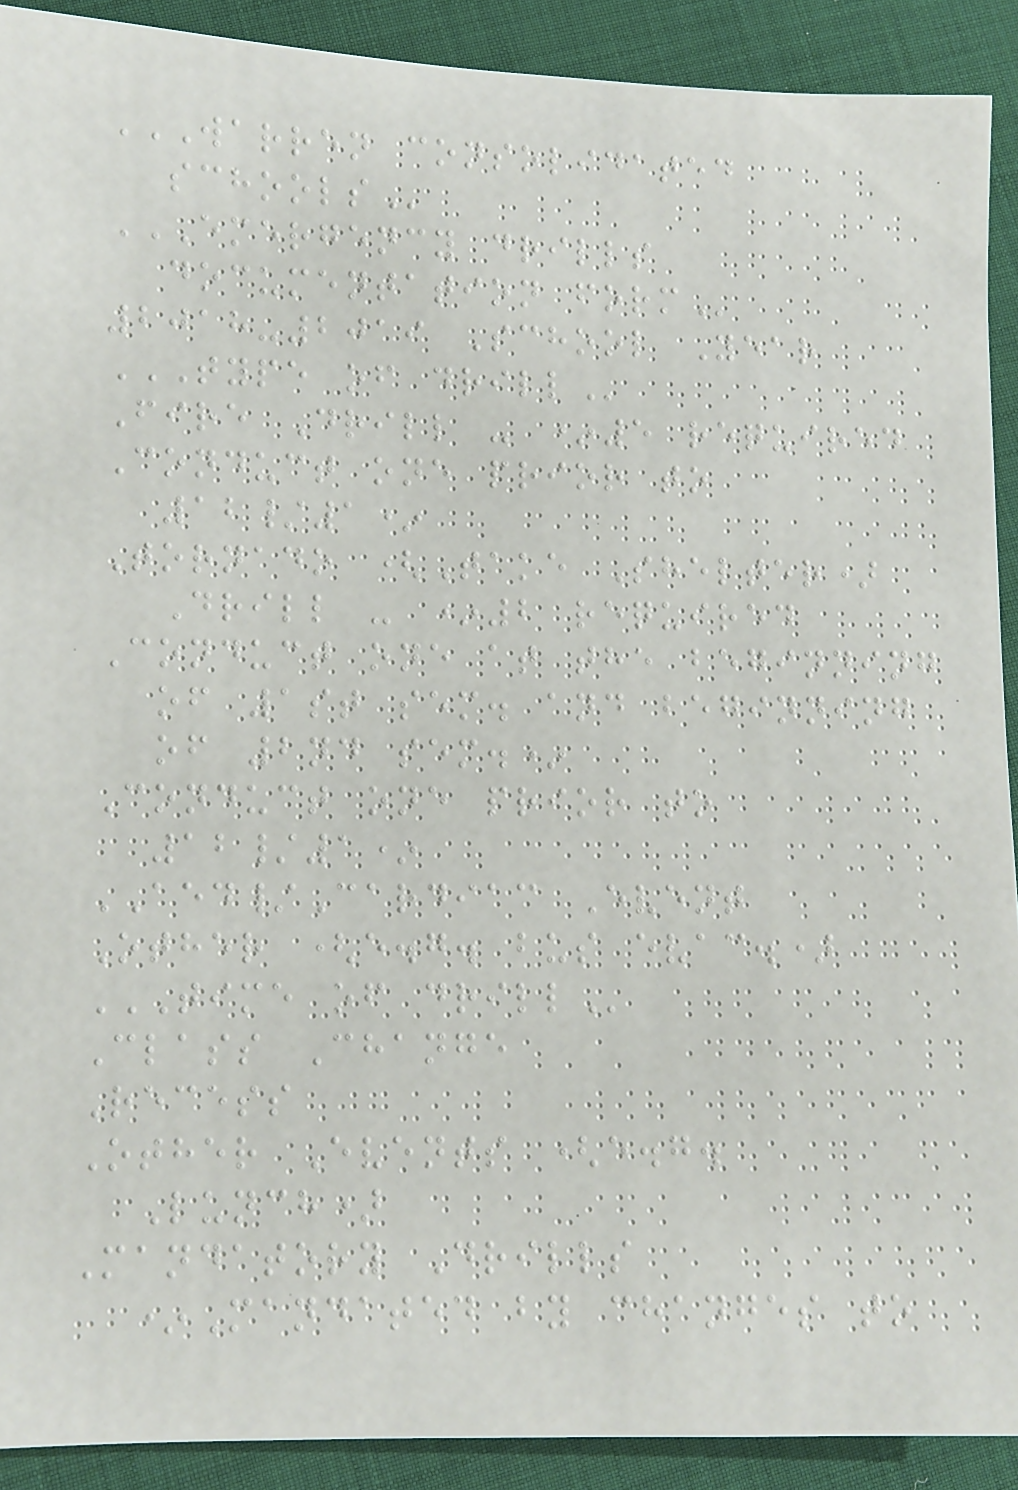WARREN CONSOLIDATED
SCHOOLS
EMERGENCY DRILLS
DOCUMENTATION FORM
2018-2019 School Year
TYPE OF DRILL
Fire Drill - *5 required
Conduct one prior to
12/1*
Tornado (Take Shelter)
Drill - *2 required
Conduct one at the beginning
of 1st sem. and beginning
of 2nd sem.*
Conduct one prior to
12/1*
AED/Cardiac Event
Other (e.g. bus evac.)
TIME OF DRILL
Class Change
Recess
Other Events (e.g.
Lunch)
Mandatory Drills
*Mandated by changes to
